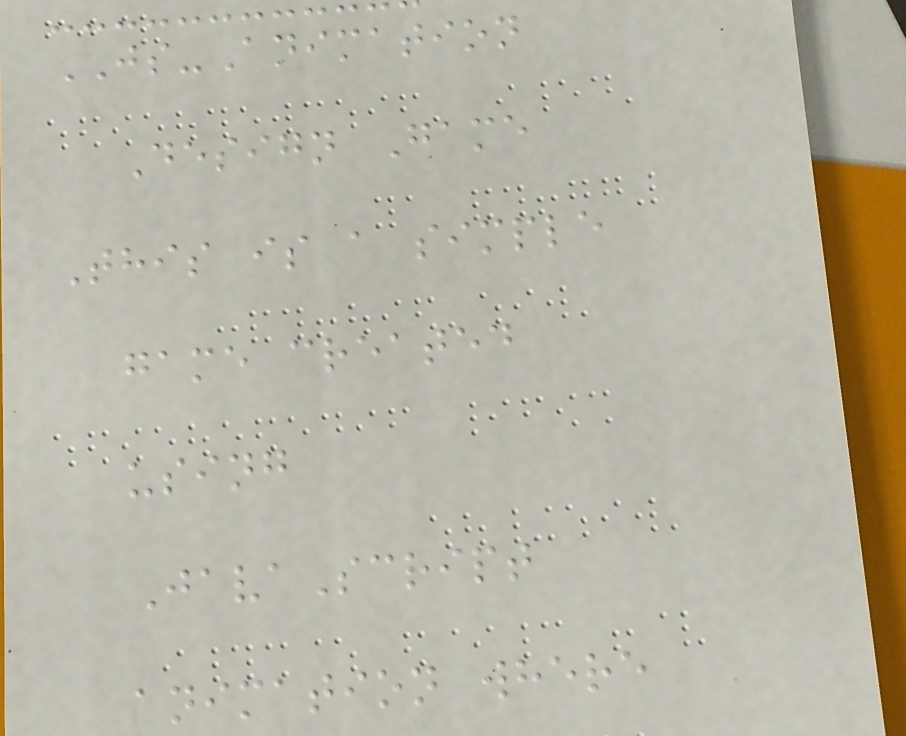JS-Animation
Design Game
This is a simple
game created
using
JavaScript
animation where
